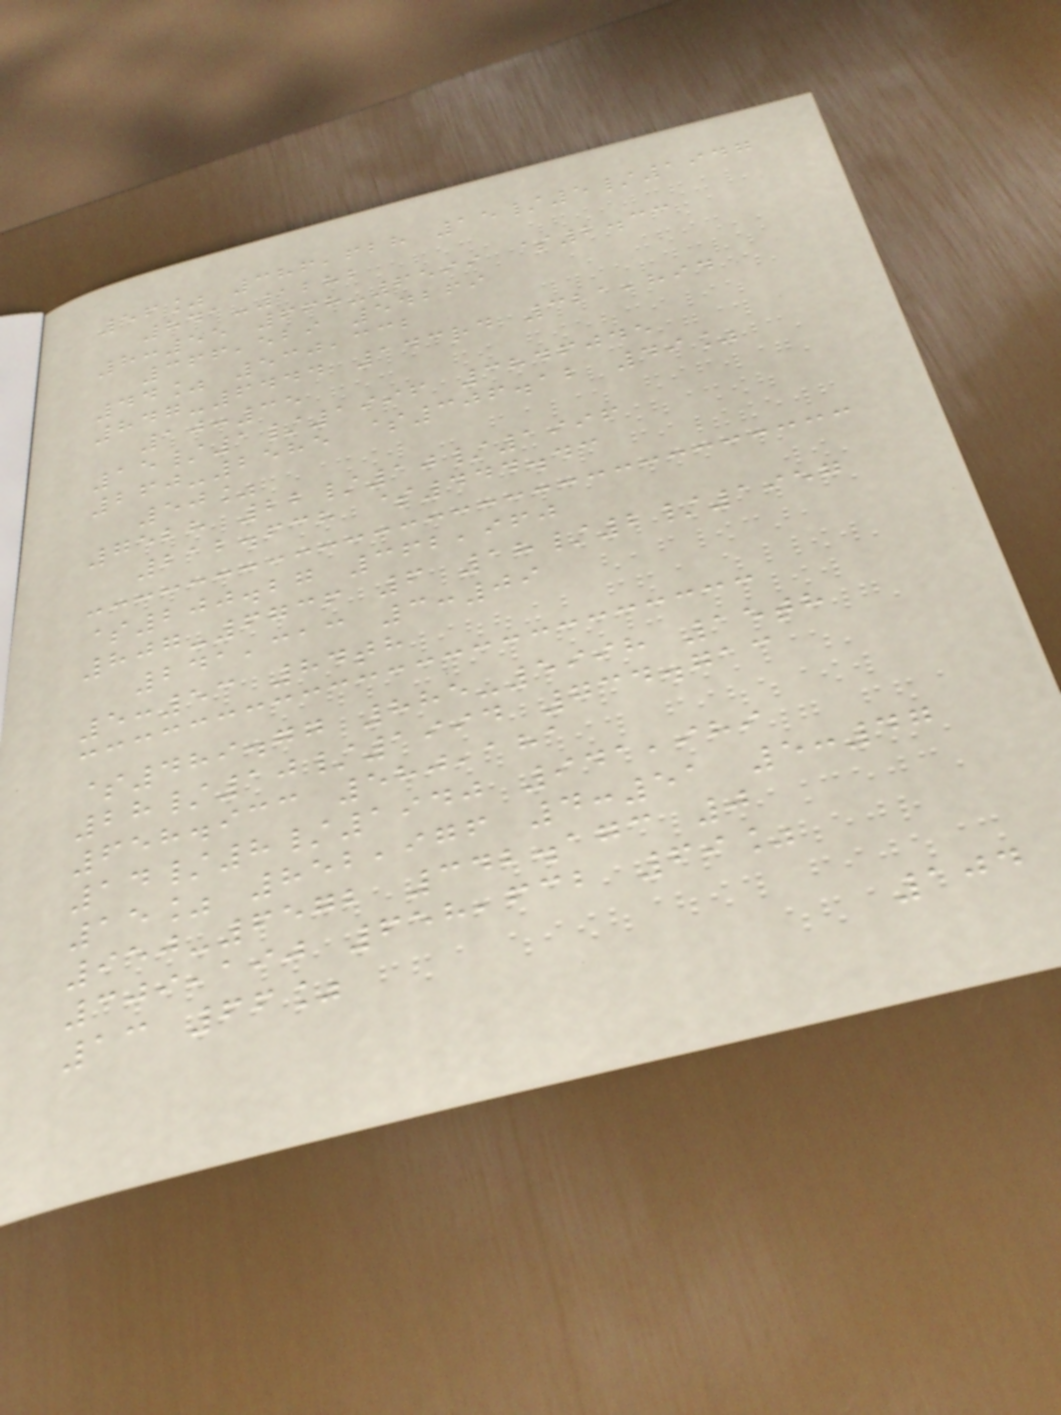56% 386,628 15/5/1947
841-1282
8:55 668-6599 $2.33
366,529 54269
44% 530,332
847-6444 143rd 321,894
10:35
15/1/1996 3846045
260-2585 $306.12 49%
50%
7528 22/10/1996
212.638 $444.43
$200.27 362,960
807-6736 6 18/2/1957
241,313 3:09
5:53 84th
$489.77 885-5998 15th
28/10/1994 734.713
658.933 580,181
14/8/1940 941,989
15% 852,976 4:51 5:47
950-6572 342.173 0
309,190 658,632 69%
13 66%
104
